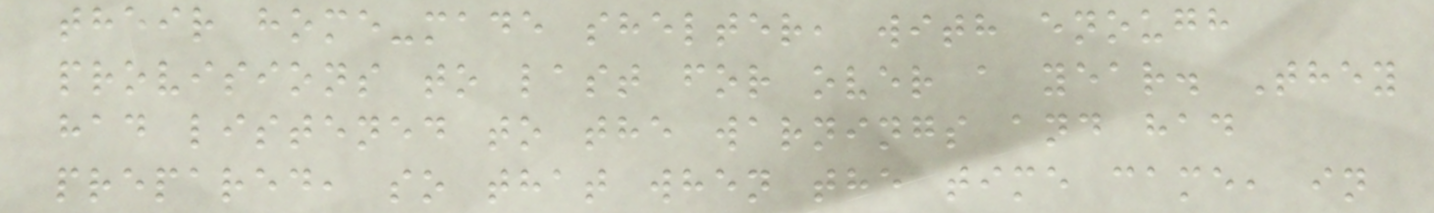their home-made shelter, with enough
provisions to last for over a year. They
had listened to the warnings and had
prepared, so that when the time came, in
